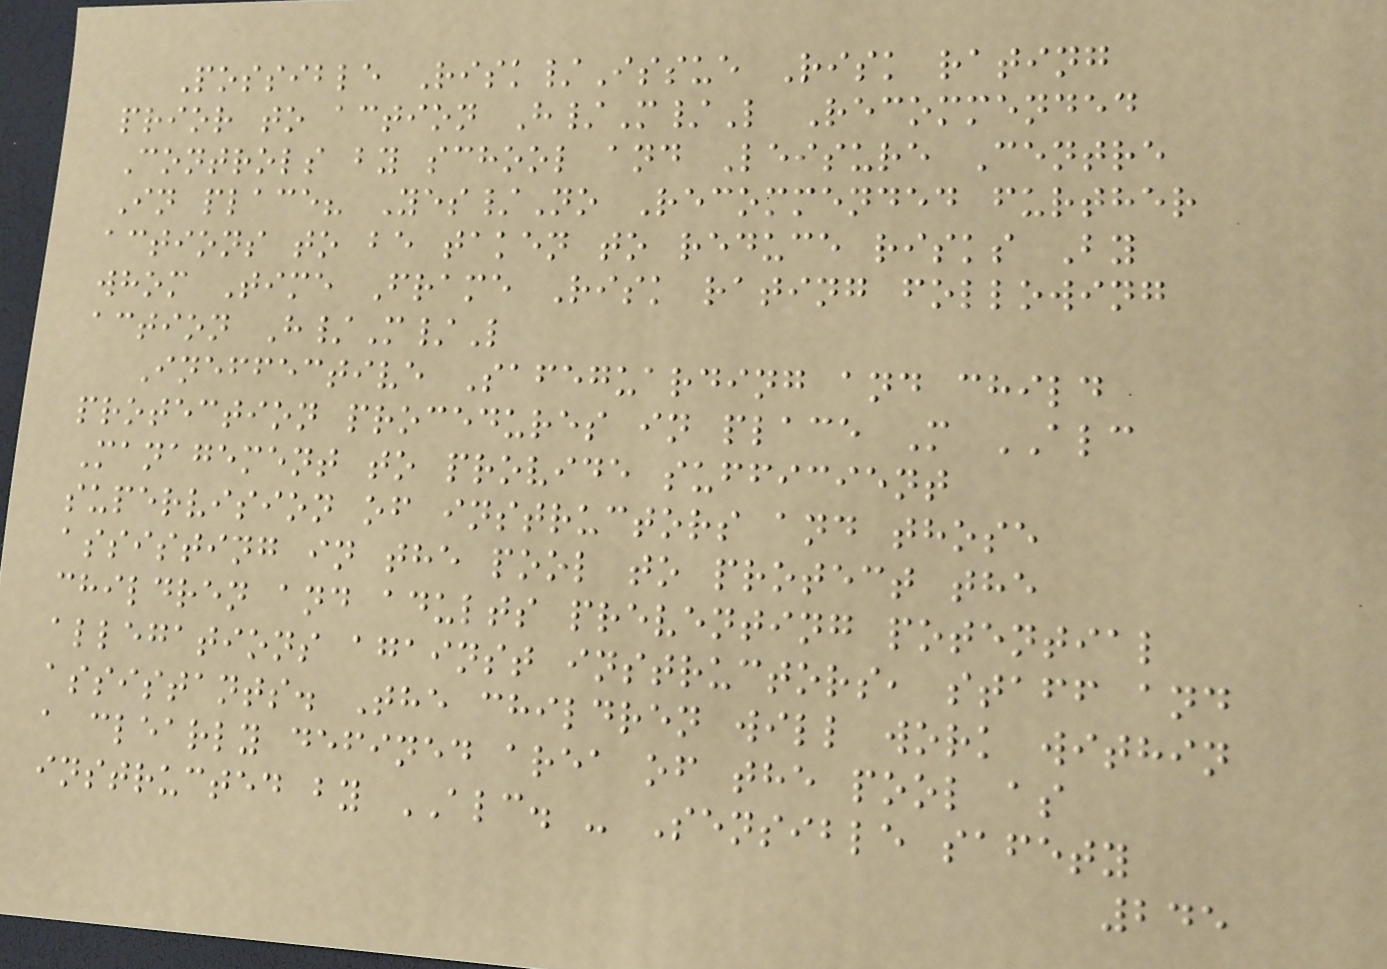Possible Risk/Issue Risk rating
prior to action H/M/L Recommended
Controls by school and Leisure Centre
In place? Yes/No Recommended further
actions to be taken to reduce risks By
whom Time Frame Risk rating following
action H/M/L
Ineffective Safeguarding and child
protection procedures in place M ALC
Management to provide sufficient
supervision of instructors and those
assisting in the pool to protect the
children and adults preventing potential
allegations against instructors, staff and
assistants. The children will work within
a clearly defined area of the pool as
instructed by ALC. - Sensible safety
245
